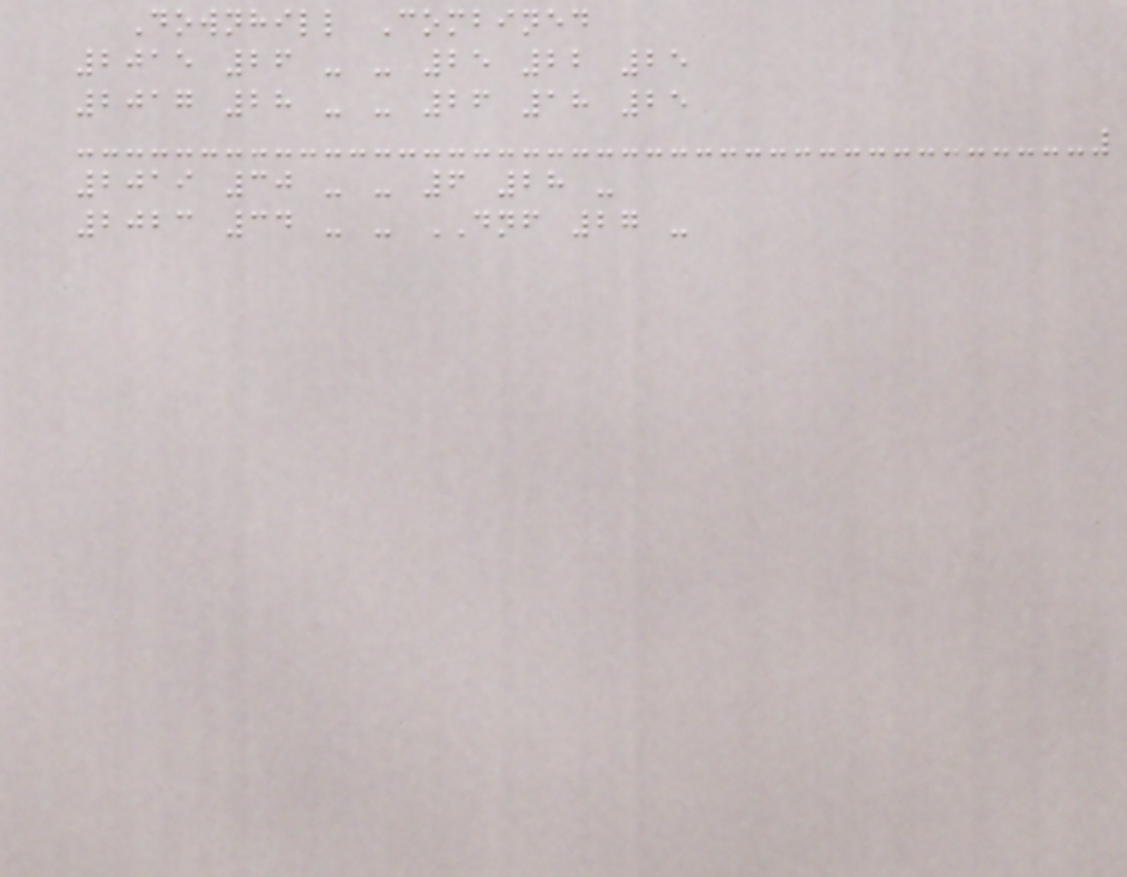Downhill Combined
2015 26 - - 25 22 25
2017 28 - - 26 18 25
2019 30 - - 6 28 -
2023 34 - - DNF 27 -
